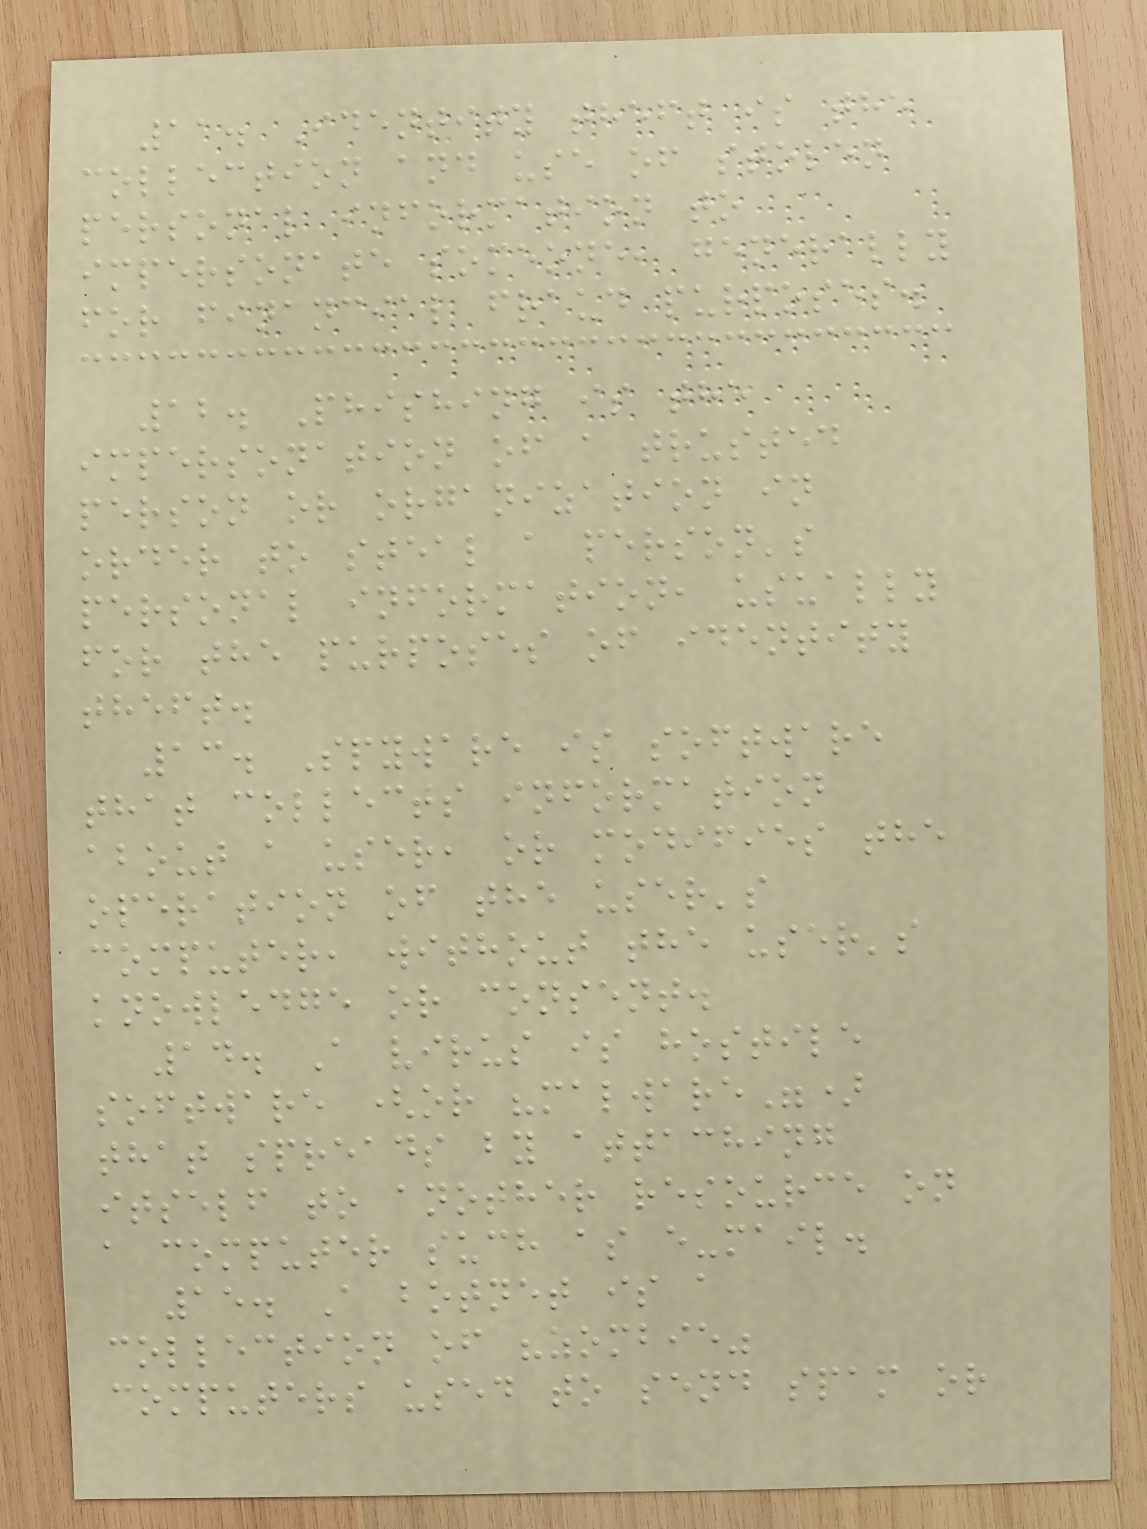11. Identity theft is the
collection and use of stolen
personal information to
impersonate someone, generally
for financial fraud purposes.
12. Phishing is the
impersonation of a trusted
person or organization in
order to steal a person's
personal information, usually
for the purposes of identity
theft.
13. Spyware is software
that collects information
about a user, or modifies the
operation of the user's
computer, without the user's
knowledge or consent.
14. A virus is hostile
software (or "malware")
that spreads by attaching
itself to another resource on
a computer such as e-mail.
15. A botnet is a
collection of "zombie"
computers used to send spam or
